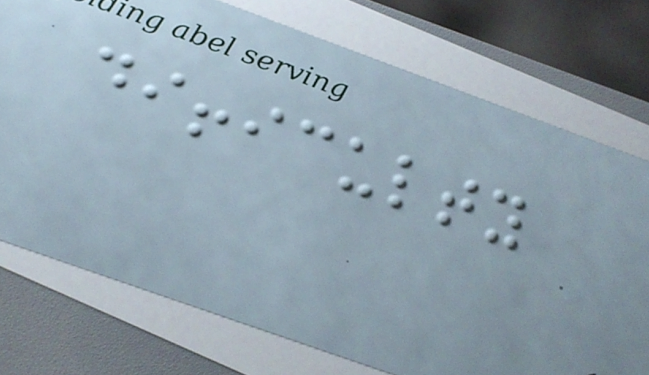difficulty
